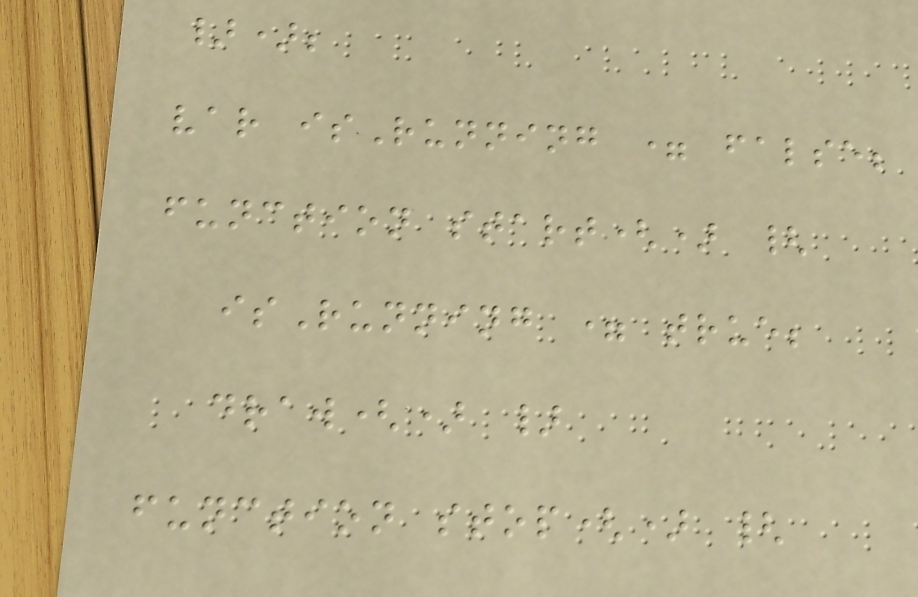});
var isRunning = false;
function start() {
isRunning = true;
draw() }
function stop() {
